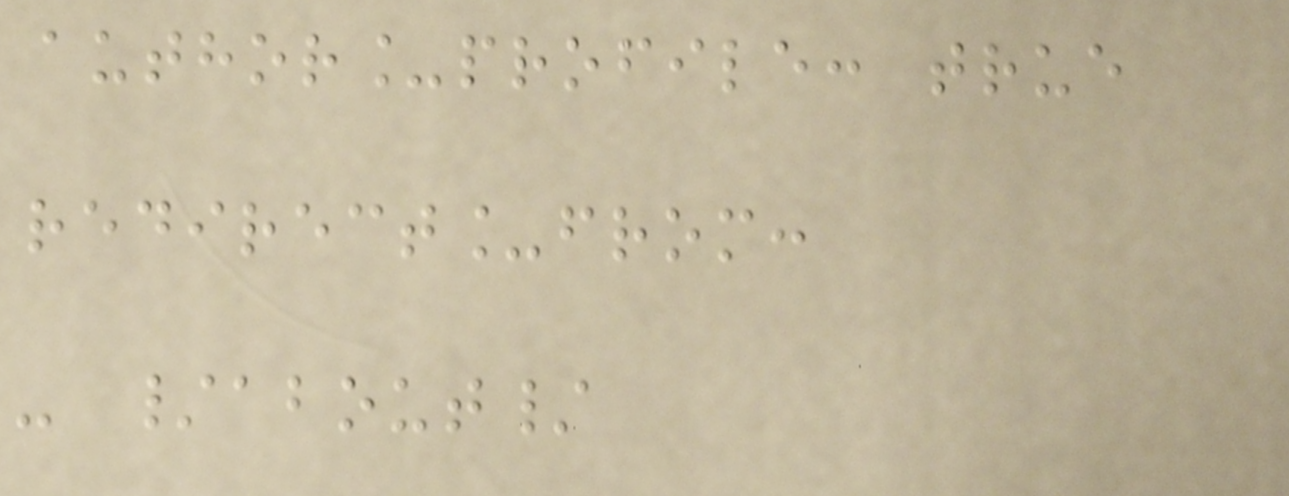author_profile: true
redirect_from:
- /about/
